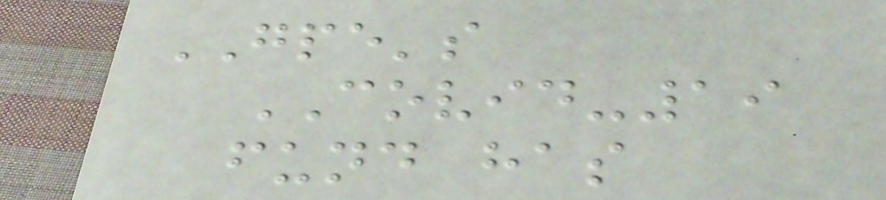GPE's
COVID-19
fund has
